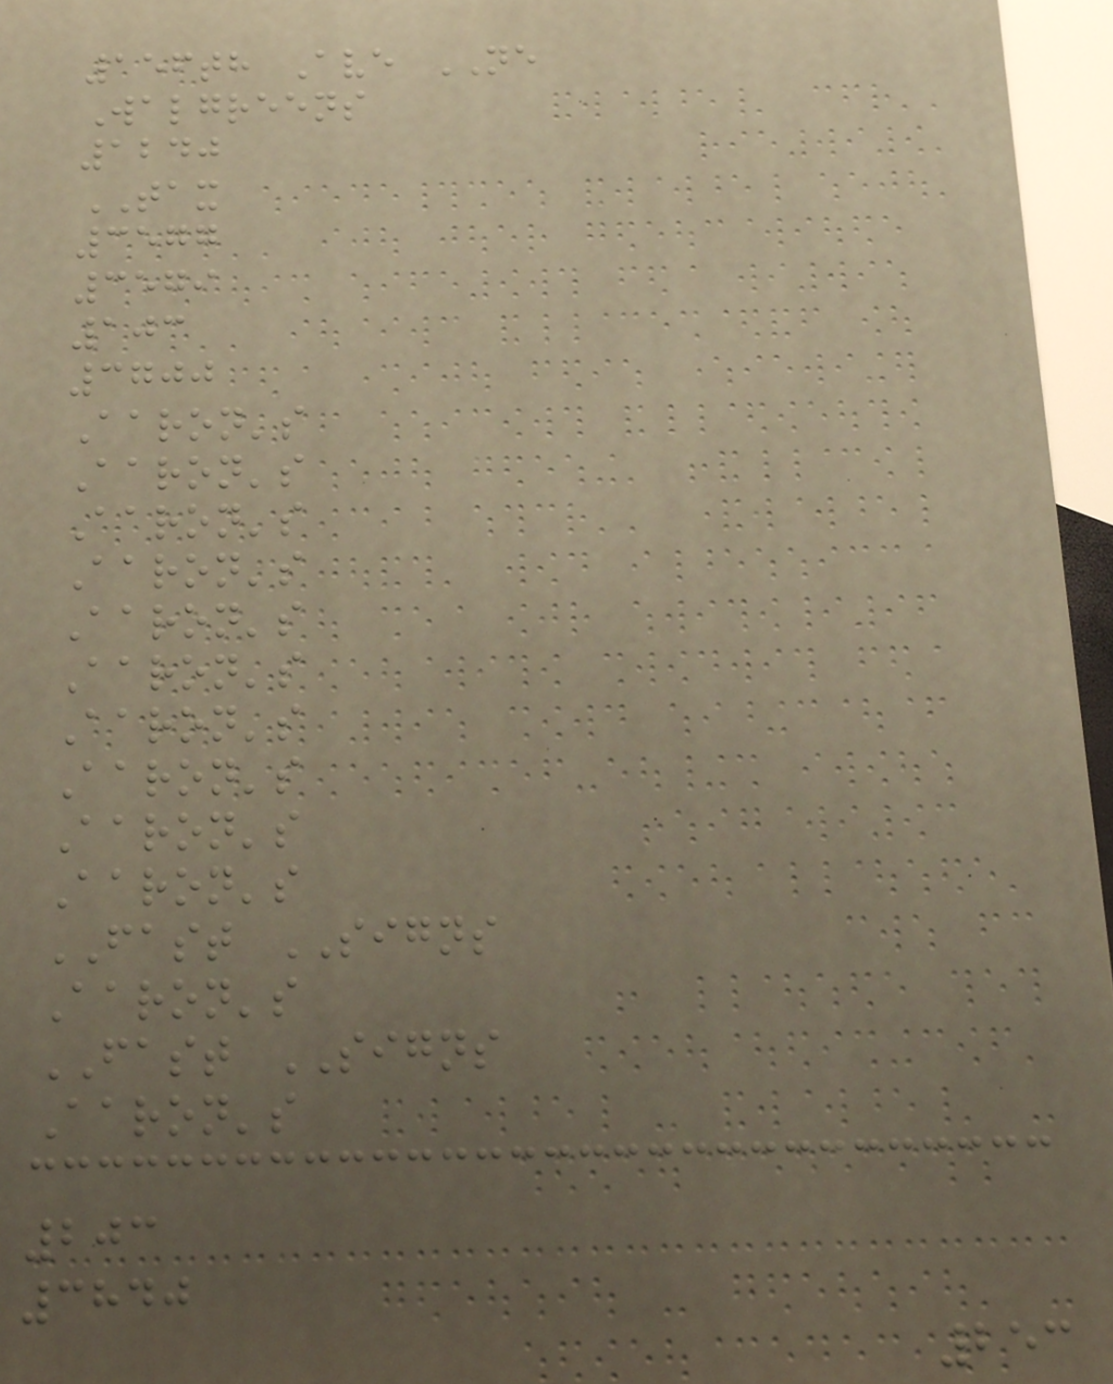156th Ave NE
Walgreens
1240
TAX
3577
3579
103
3700
Aaron's
Aaron's
Aaron's
Aaron's
Aaron's
Aaron's
Aaron's
Aaron's
Aaron's
Aaron's
FAST SIGNS
Aaron's
FAST SIGNS
Aaron's
203
3840
253
